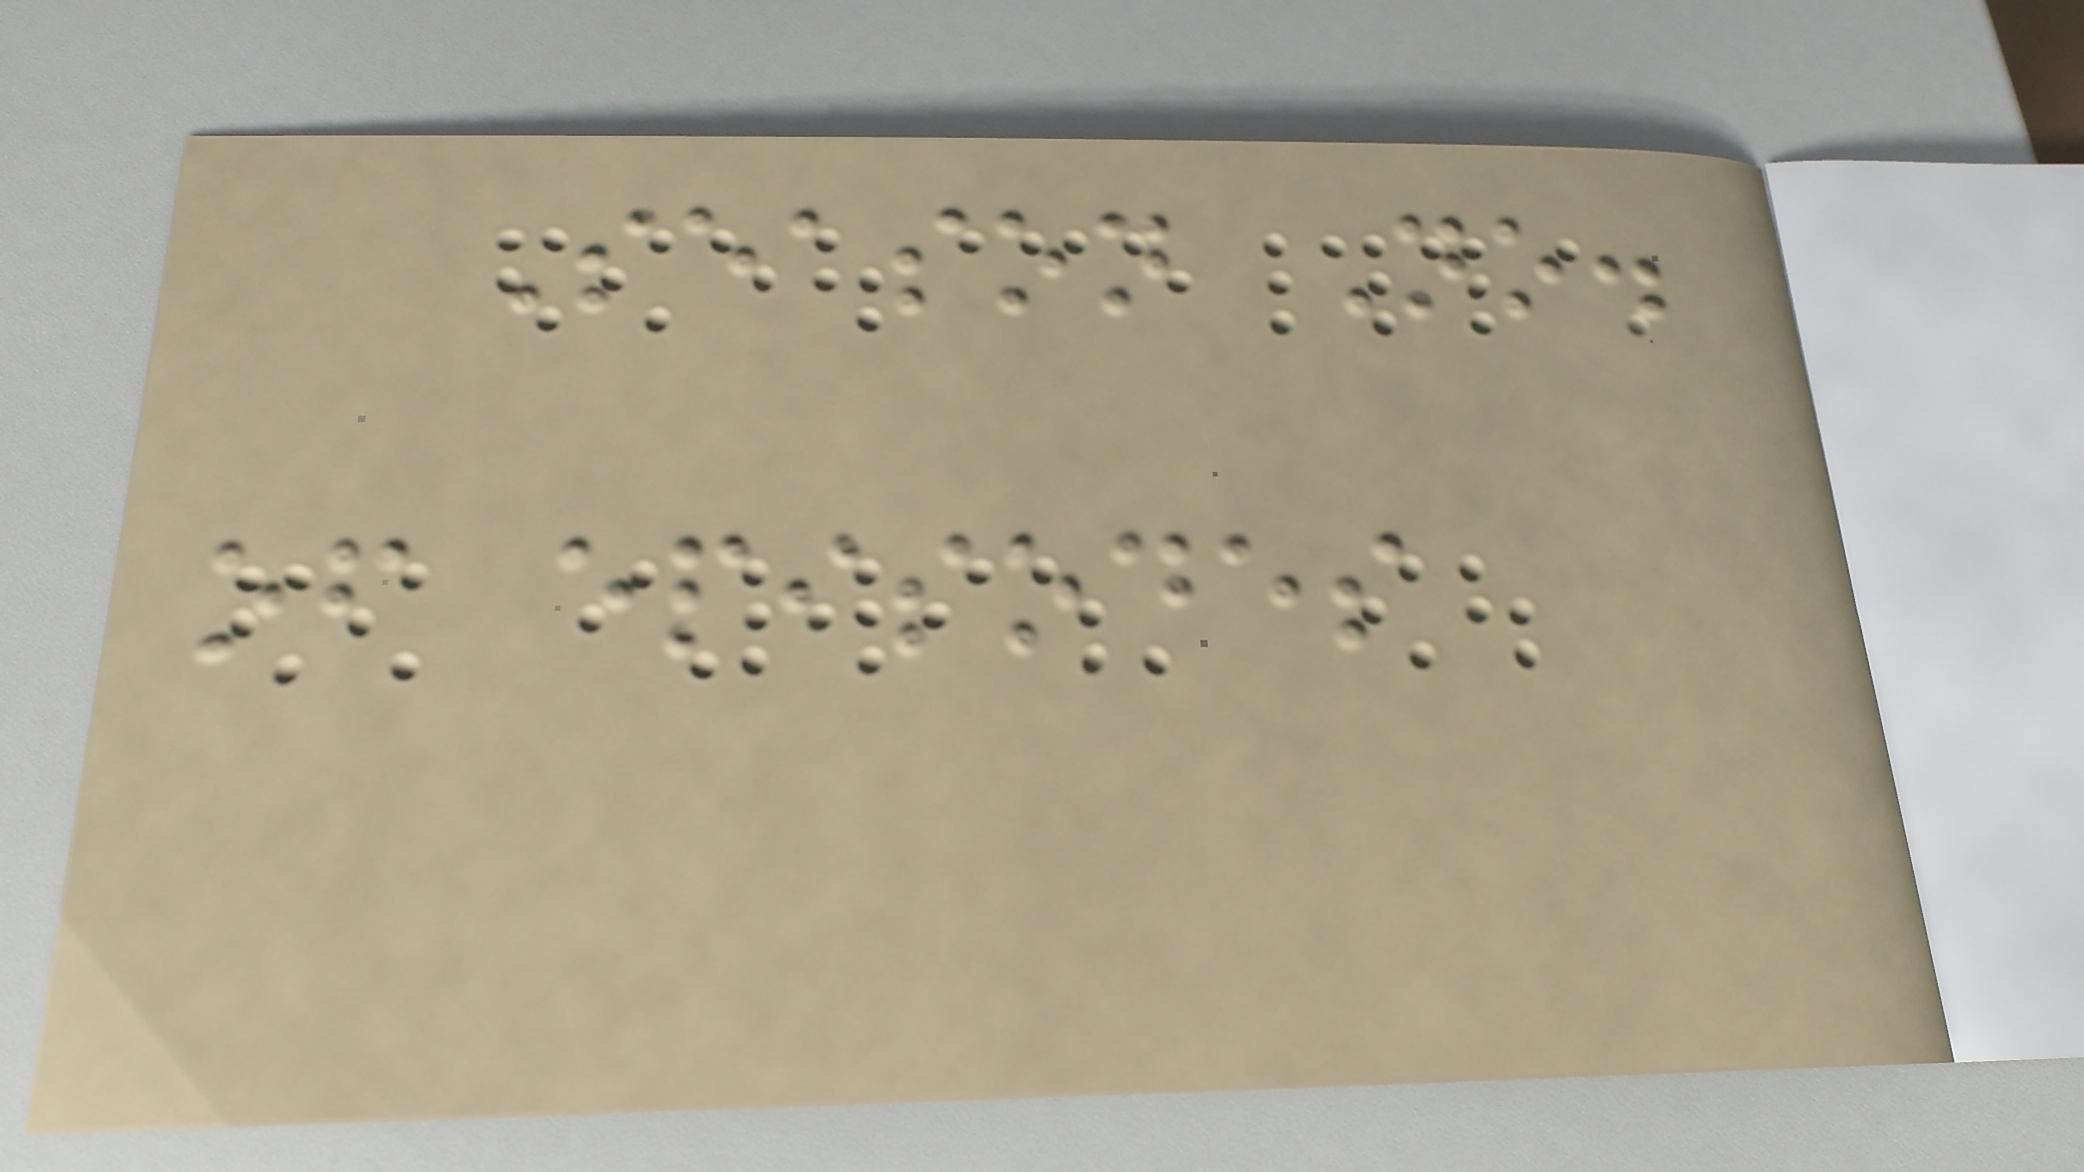Season No.
of episodes
